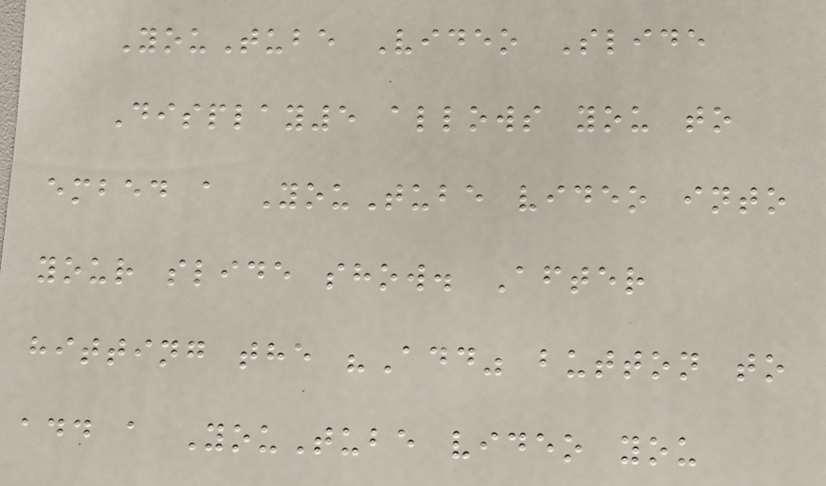YouTube Video Slide
Display5 allows you to
embed a YouTube video into
your slide show. After
hitting the "Add" button to
add a YouTube video you
